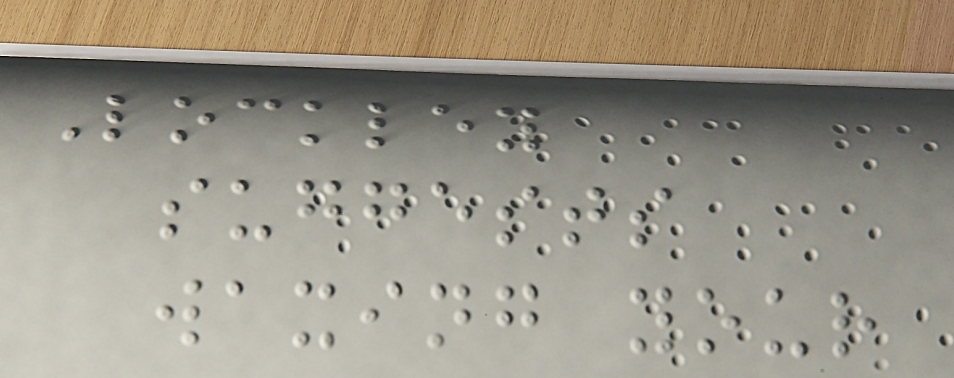Lockley
suggests
waxing your
